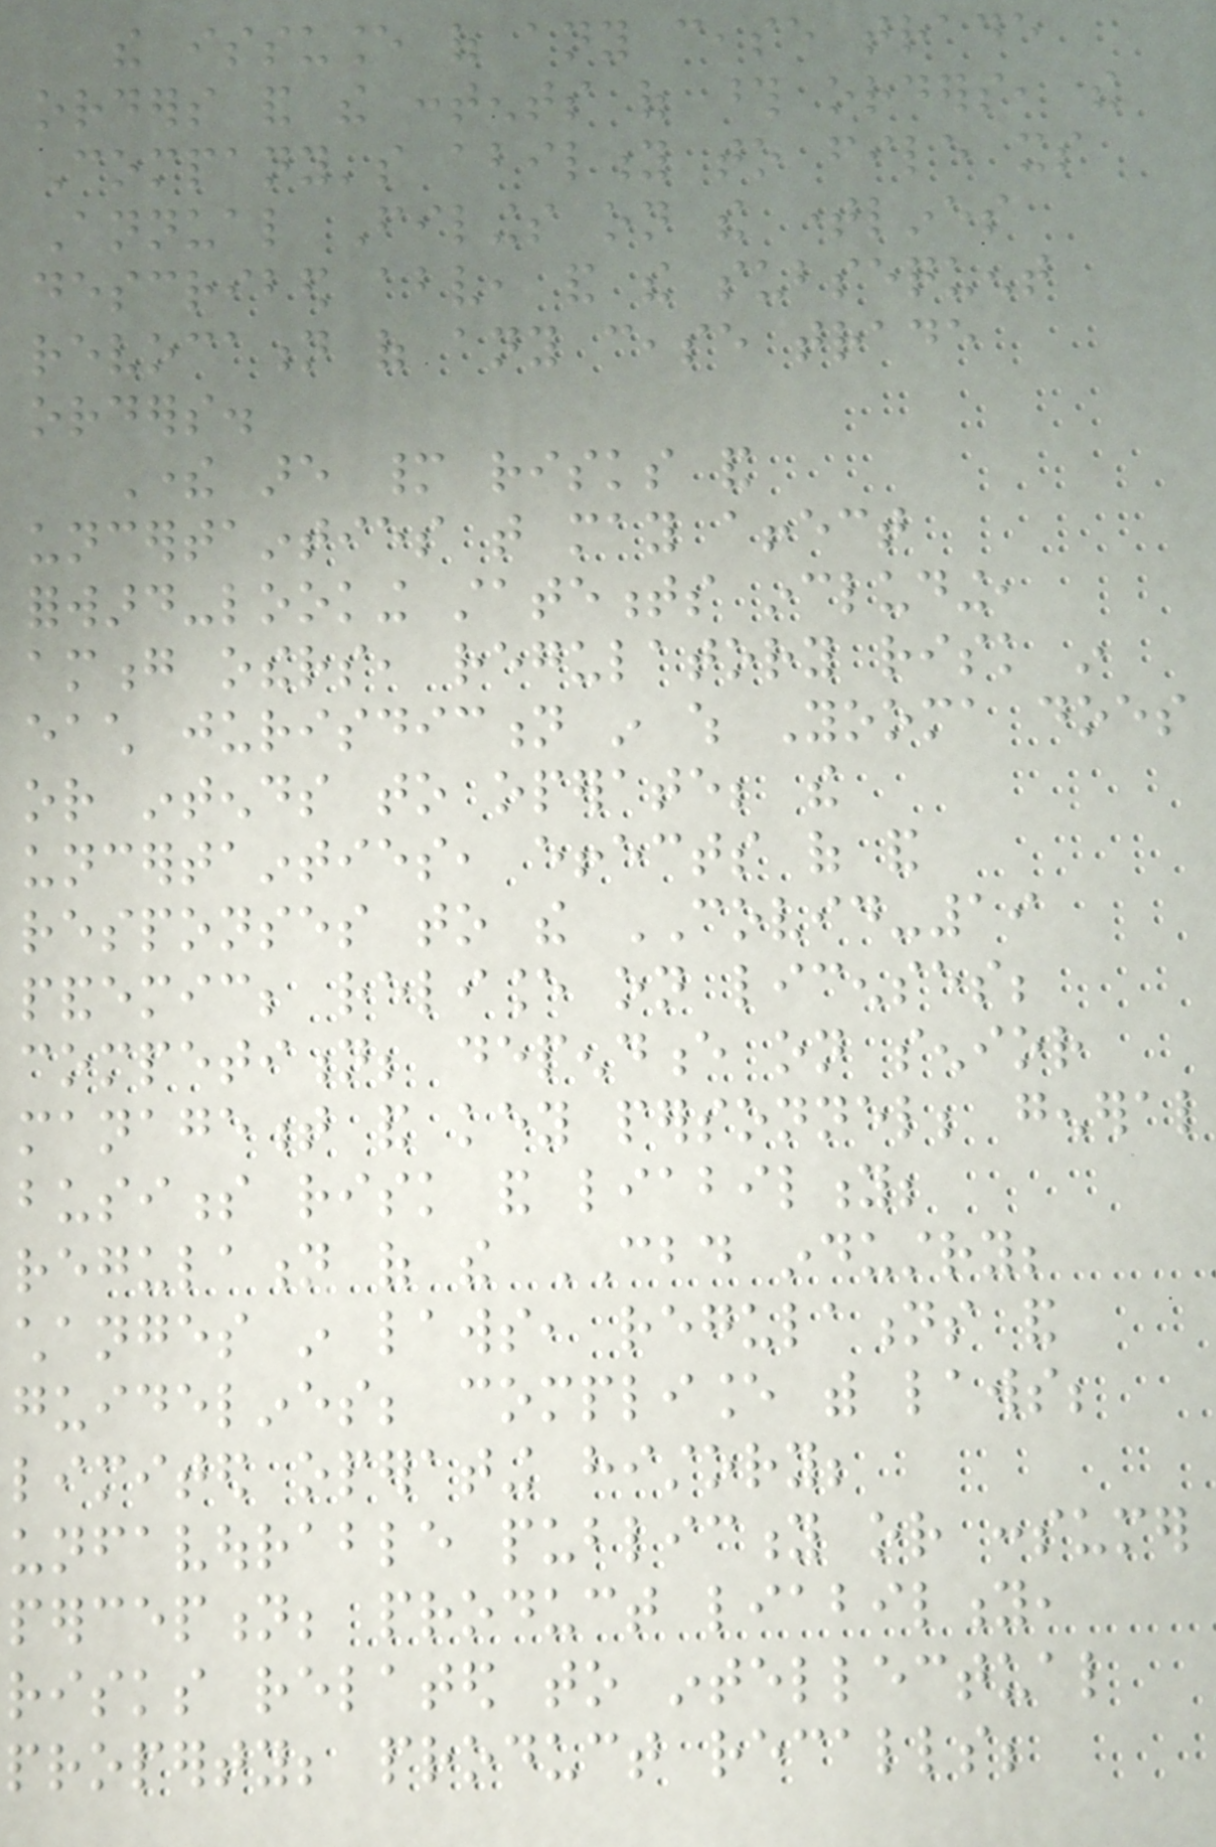the issuance of any cease trade
orders and the contents of those orders, the
Company's ability to file its
Annual Filings on the timelines
described above, and the subsequent
revocation of any cease trade
orders.
There are many risks and
uncertainties that may affect
forward-looking statements including,
among others, regulatory risk in
each jurisdiction in which Yooma does
or intends to operate; the
uncertainties, effects of and
responses to the COVID-19
pandemic; reliance on licenses;
competition; dependence on senior
management and key personnel; general
business risk and liability;
regulation of the CBD industry;
changes in laws, regulations and
guidelines; compliance with laws;
limited operating history;
unfavourable publicity or consumer
perception; product liability,
risks related to intellectual
property; product recalls;
